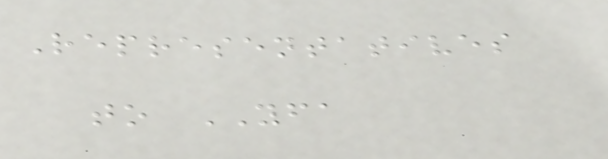Representatives
to YFA
